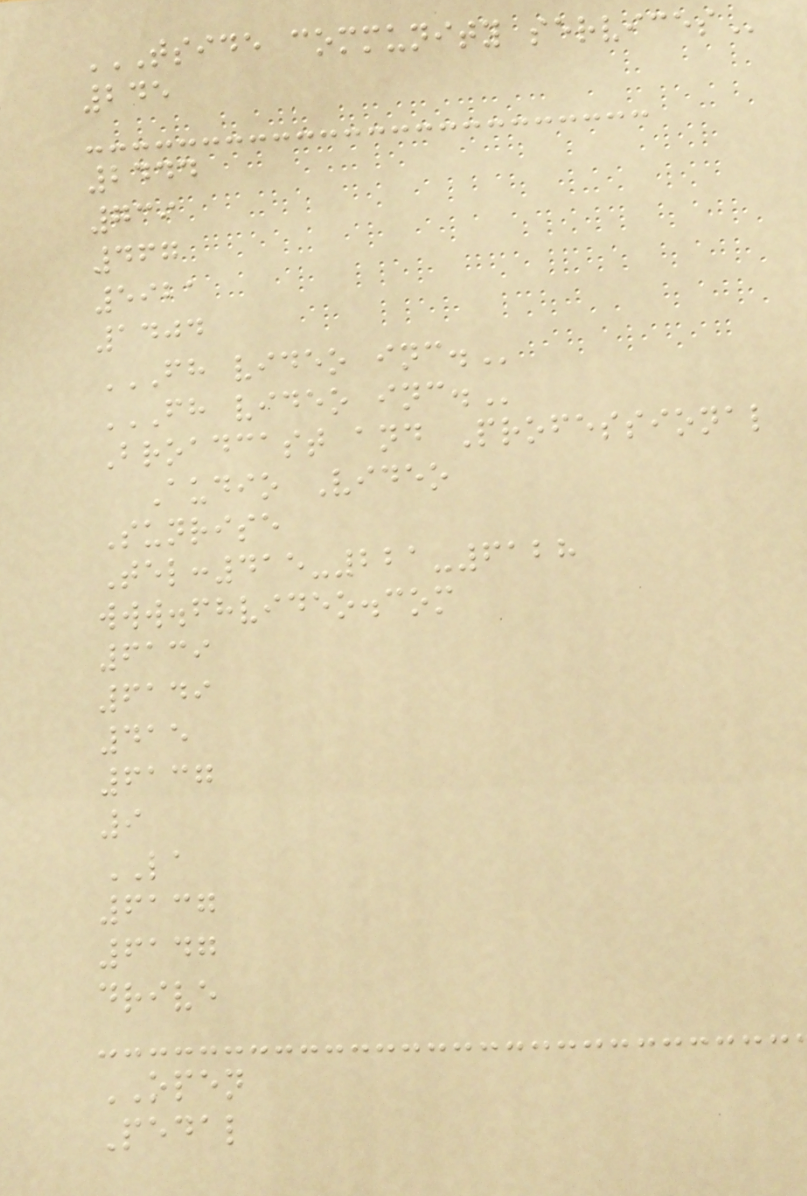TSIDE COMMUNITY SERVICES
245
2444
739
467
5921
1404
FH VIDEO INC.
FH VIDEO INC.
Broadcast and Professional
Audio Video
Sunrise
Tel:415-221-6128
www.fhvideo.com
6139
6149
415
6137
9
LA
6137
6147
drive
OPEN
Pedal
